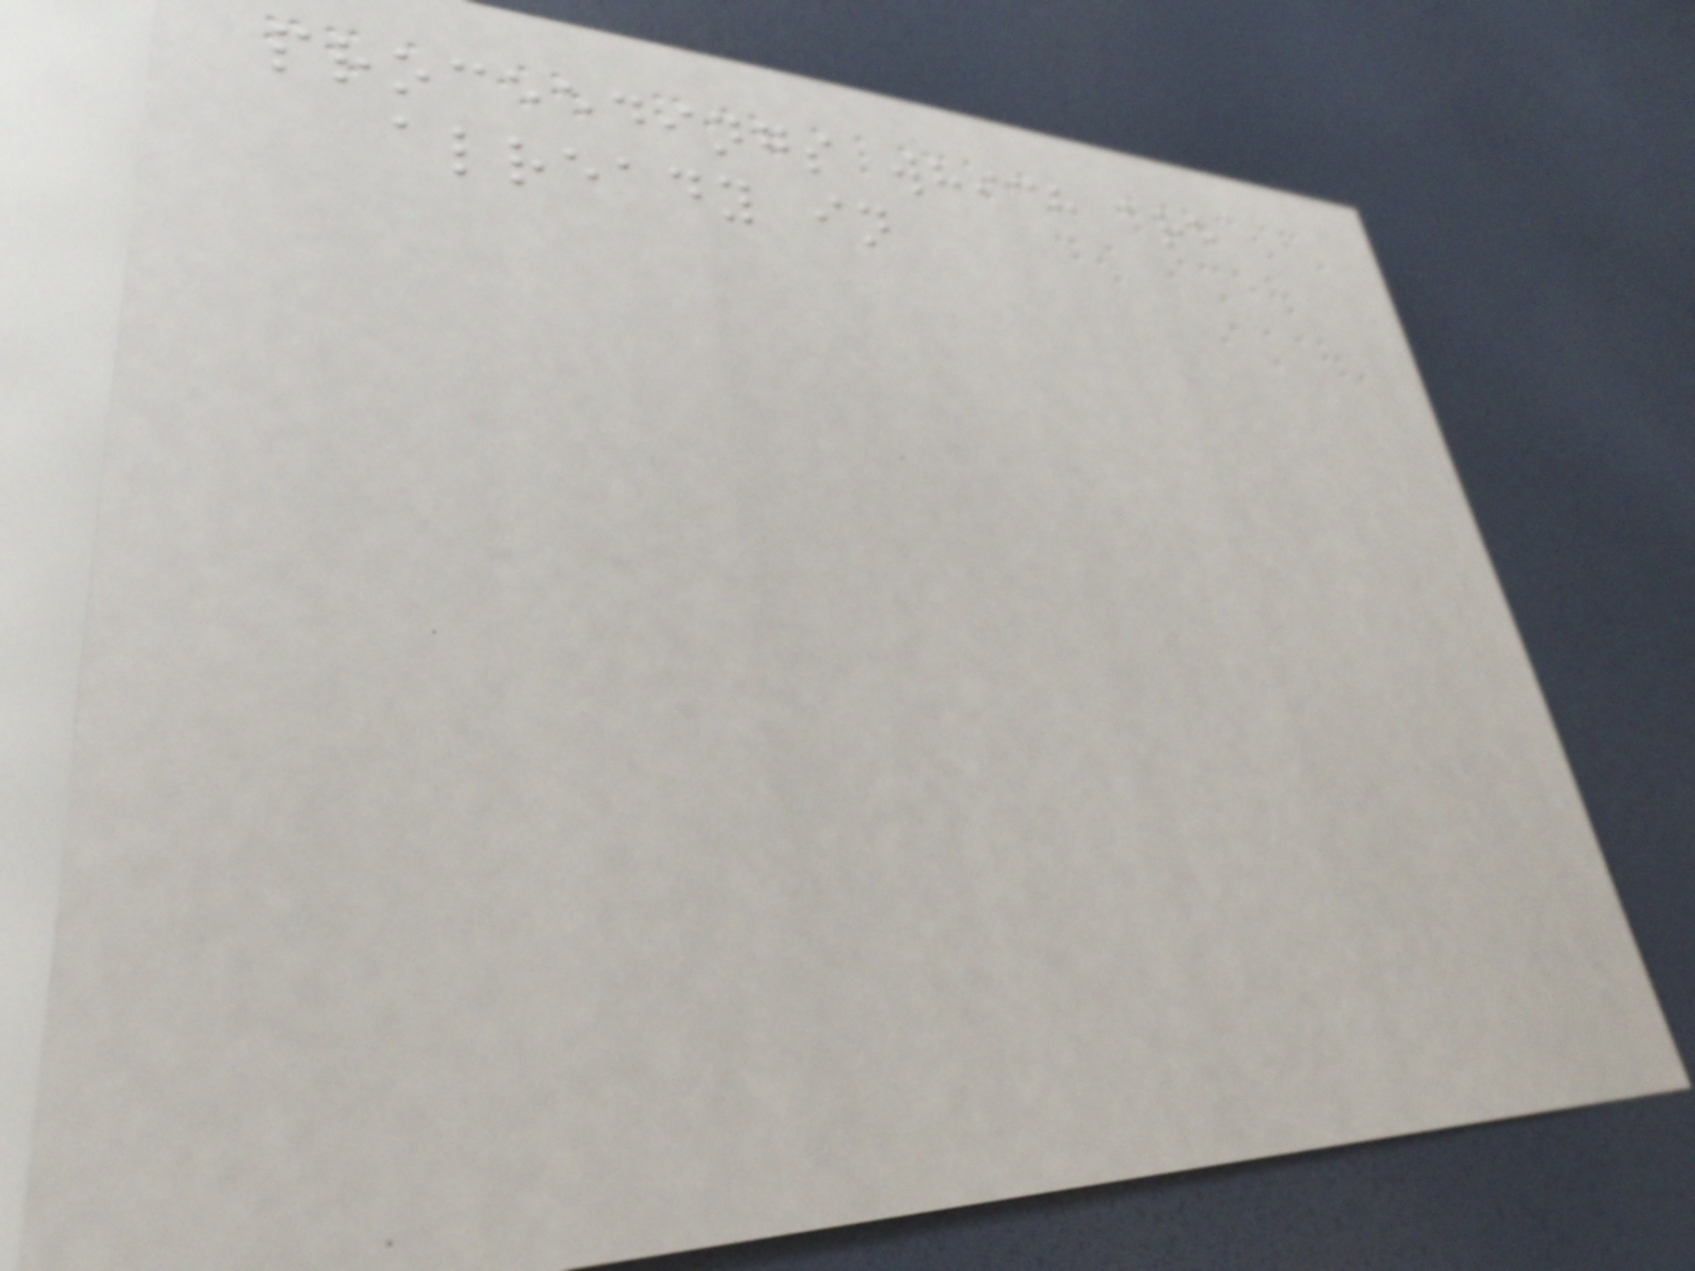proceedings which are
already in
